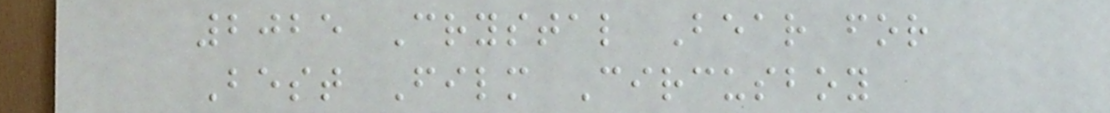2025 Crystal Bear for
Best Film Circusboy
